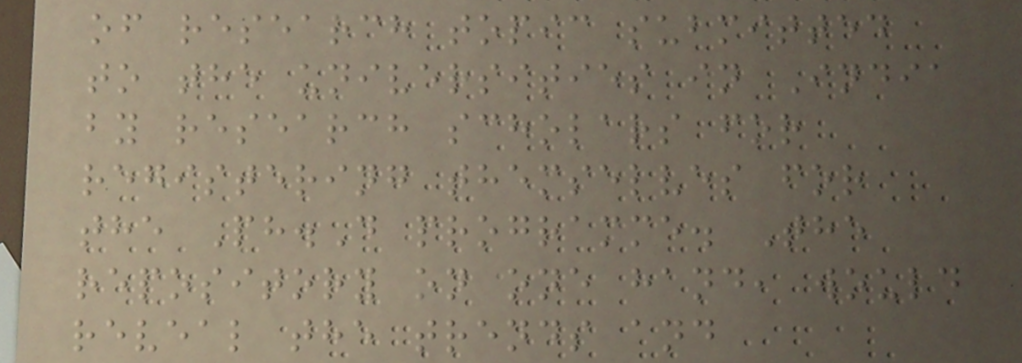of research topic submitted
to the universities in India
by research scholars for
registering themselves for
the Ph.D programme. The
repository on one hand, would
reveal the trends and
